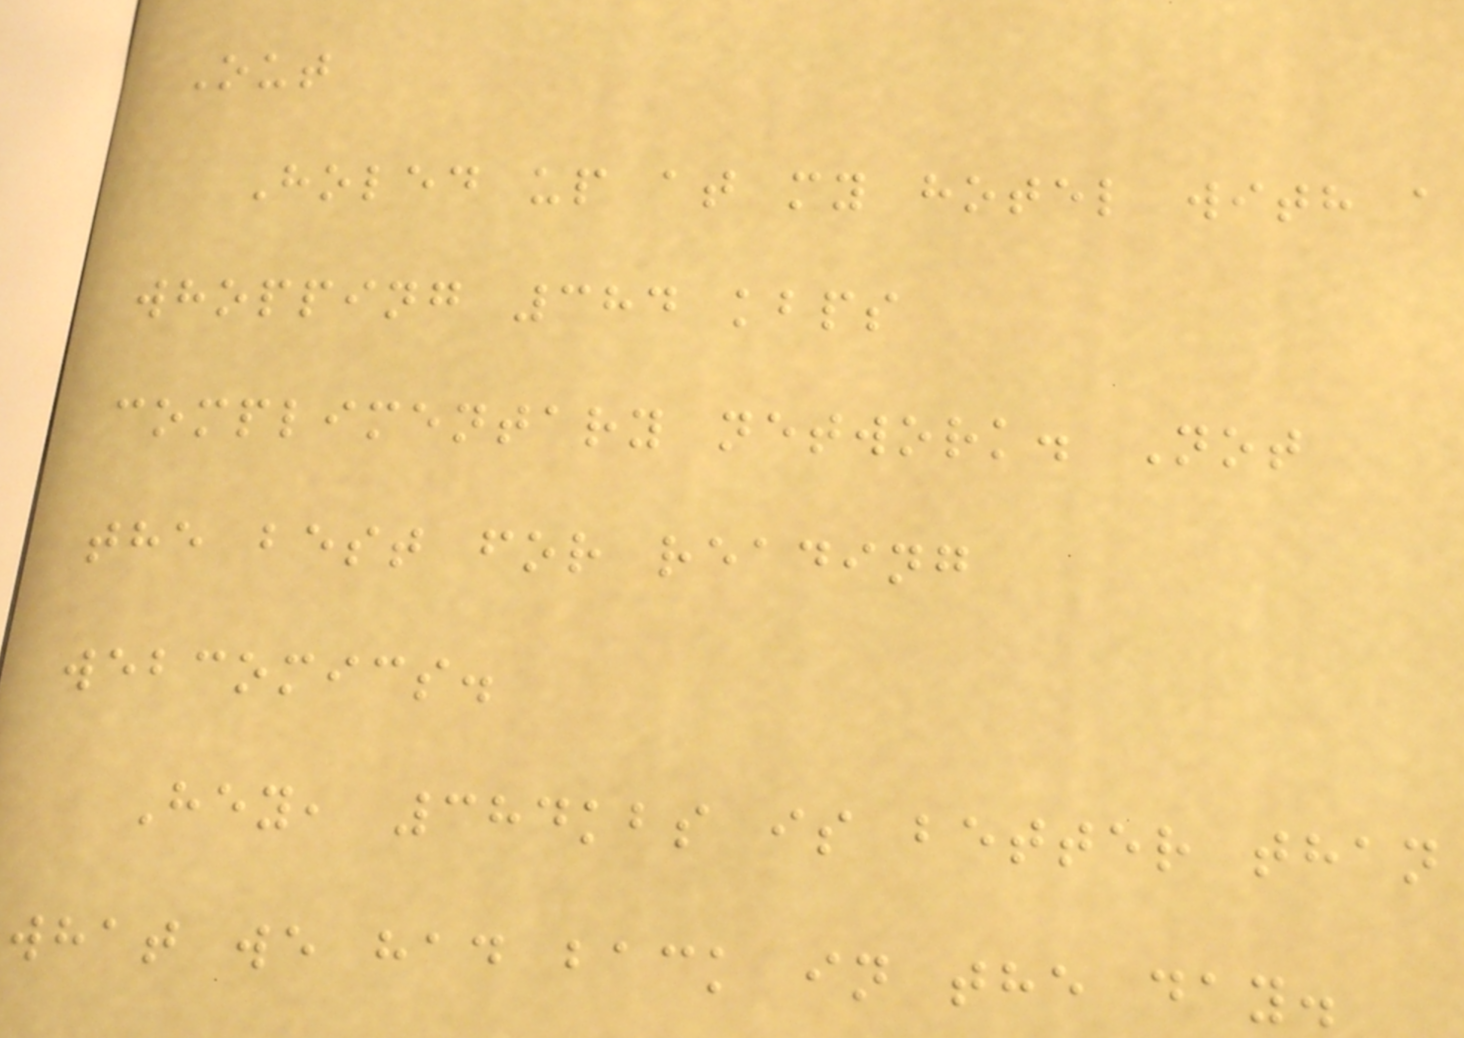Out
Holed up at my hotel with a
whopping 384 kbps
complimentary network. Not
the best for reading
webcomics.
Hey, 384kbs is better than
what we had back in the day.
